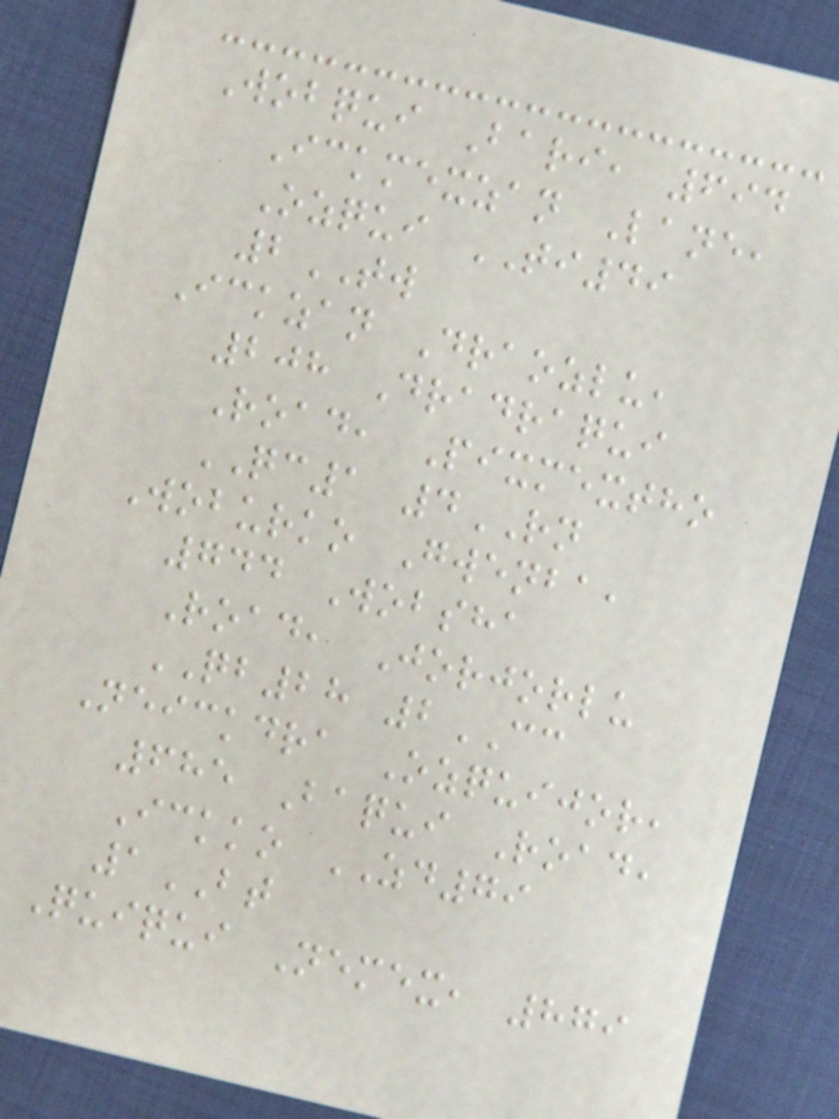Wobqui Bari, 694
Ickmexzan Lane,
Ozqui TI49
2TW
Ickzan Draozlu,
208 Dradraqui
Road, Pixmextho
QC1 4RN
Woburko Gwenba,
744 Wobsha
Road, Jorjorlu
QB28 2CC
Neickdra Ozquijor,
685 Baqui Road,
Ickko ZD79
1BT
Quiqui Nemex, 879
